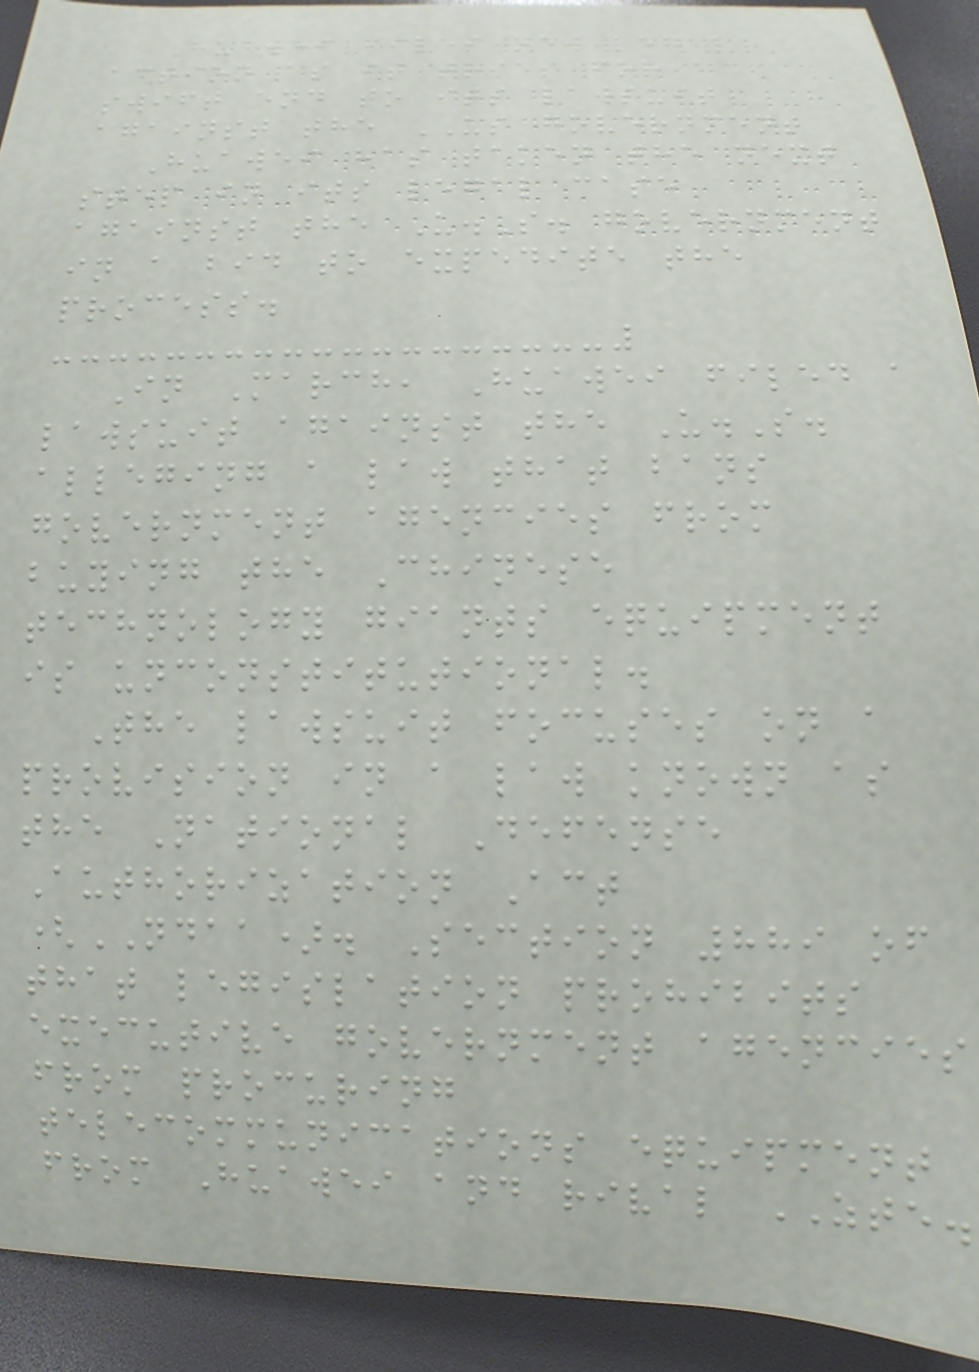Huawei files new legal
action as it tries for a
swift end to its lawsuit
against the US government
Huawei has taken the next
step in its legal case
against the U.S. government
in a bid to expedite the
process.
In March, Huawei filed a
lawsuit against the U.S.
alleging a law that bans
government agencies from
buying the Chinese
technology giants equipment
is unconstitutional.
The lawsuit focuses on a
provision in a law known as
the National Defense
Authorization Act
(NDAA). Section 889 of
that legislation prohibits
executive government agencies
from procuring
telecommunications equipment
from Huawei and rival ZTE.
